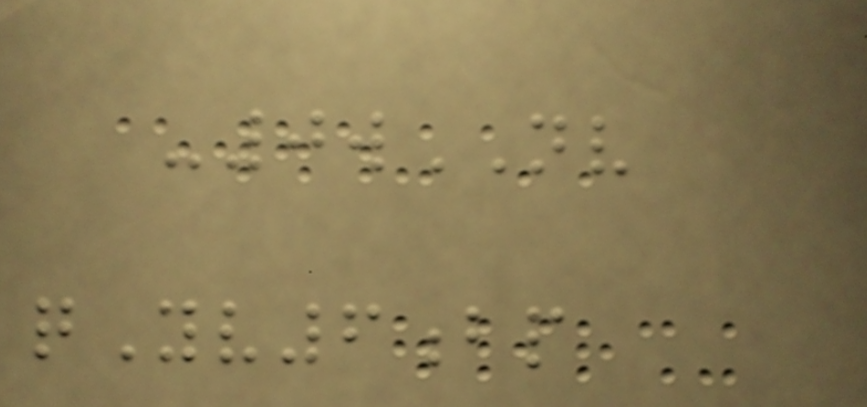-0wNV
qYv6bp
